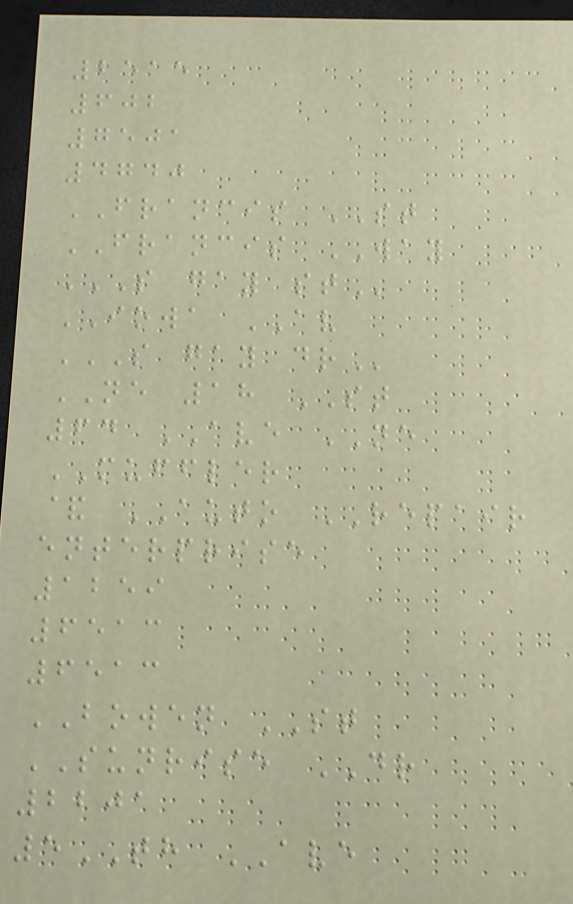2515
602
7501
4740
FRANCIS ST
FRANCIS WAY
S GAY ST
IOWA AV
S GAY DR
NE 18 ST
64 AVE NE
MUFFLER
& AUTO REPAIR
enterprise
1259
6513
6513
BOWEN ST
SUNRISE DR
2201
5TH AVE
